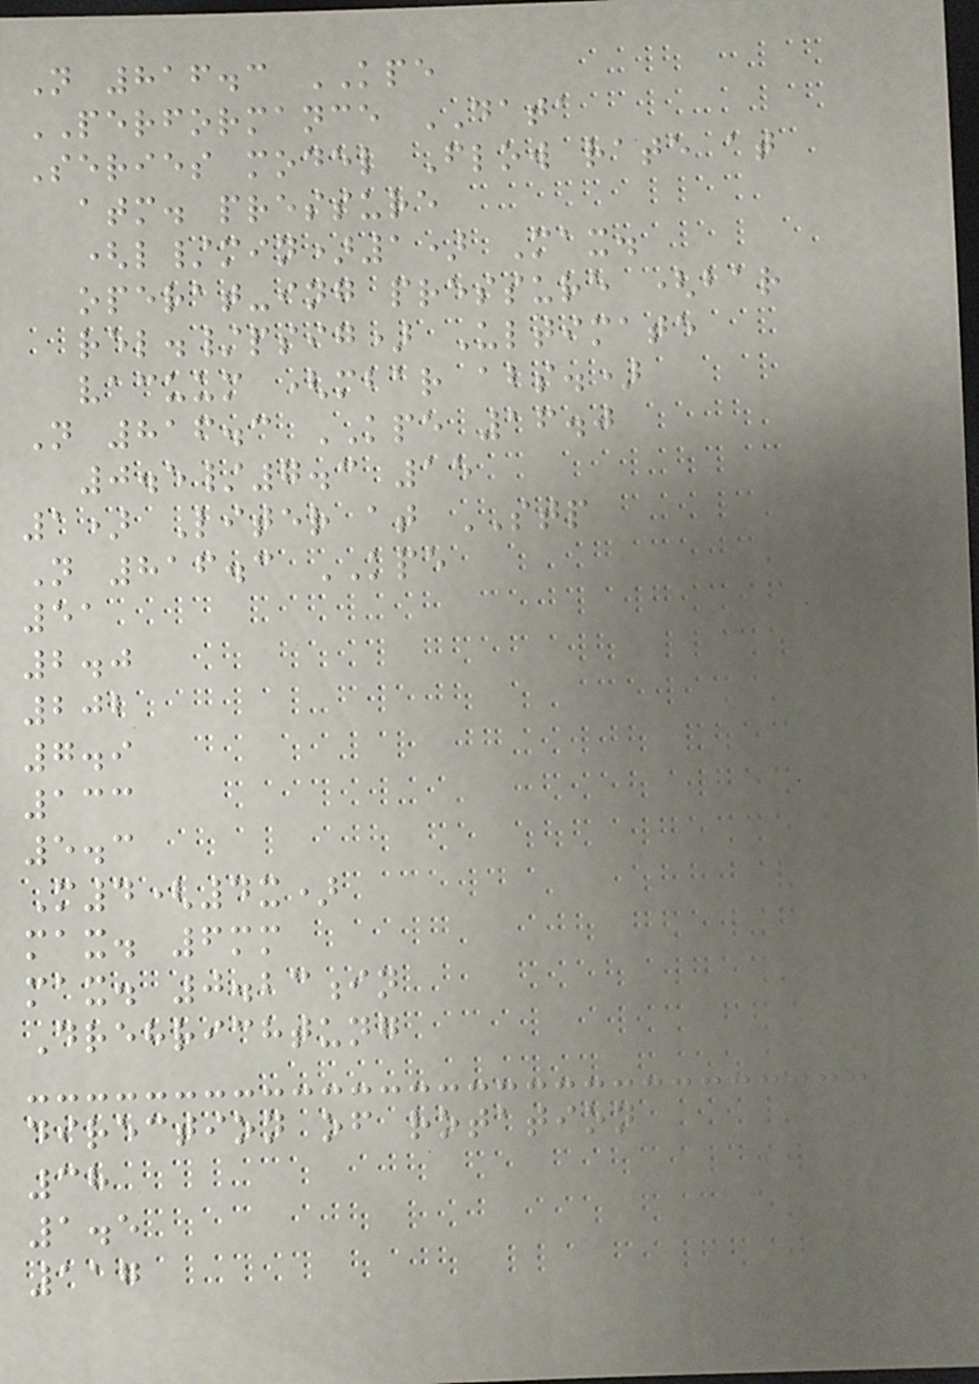N 816.3 KPE
PERFORMANCE DATA
Series model Flow rate at
atm. pressure
(l/min)1) Max.
operat-ing pressure (bar
rel./psig) Ultimate
vacuum (mbar abs.)
N 816.3 KPE 16.0
0.5/7.3 15
1) Liter at STP
N 816.3 KPE
51
2.0
202
7.9
133
5.3
M4(4x)
max. 6mm
max. 0.23in
Drehrichtung
direction of rotation
38
1.5
117
